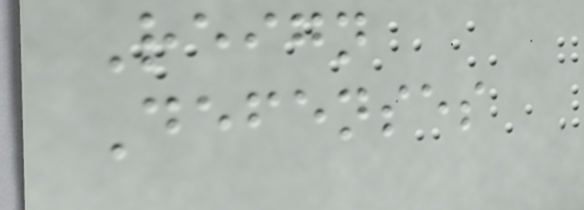Reign
Defenses
